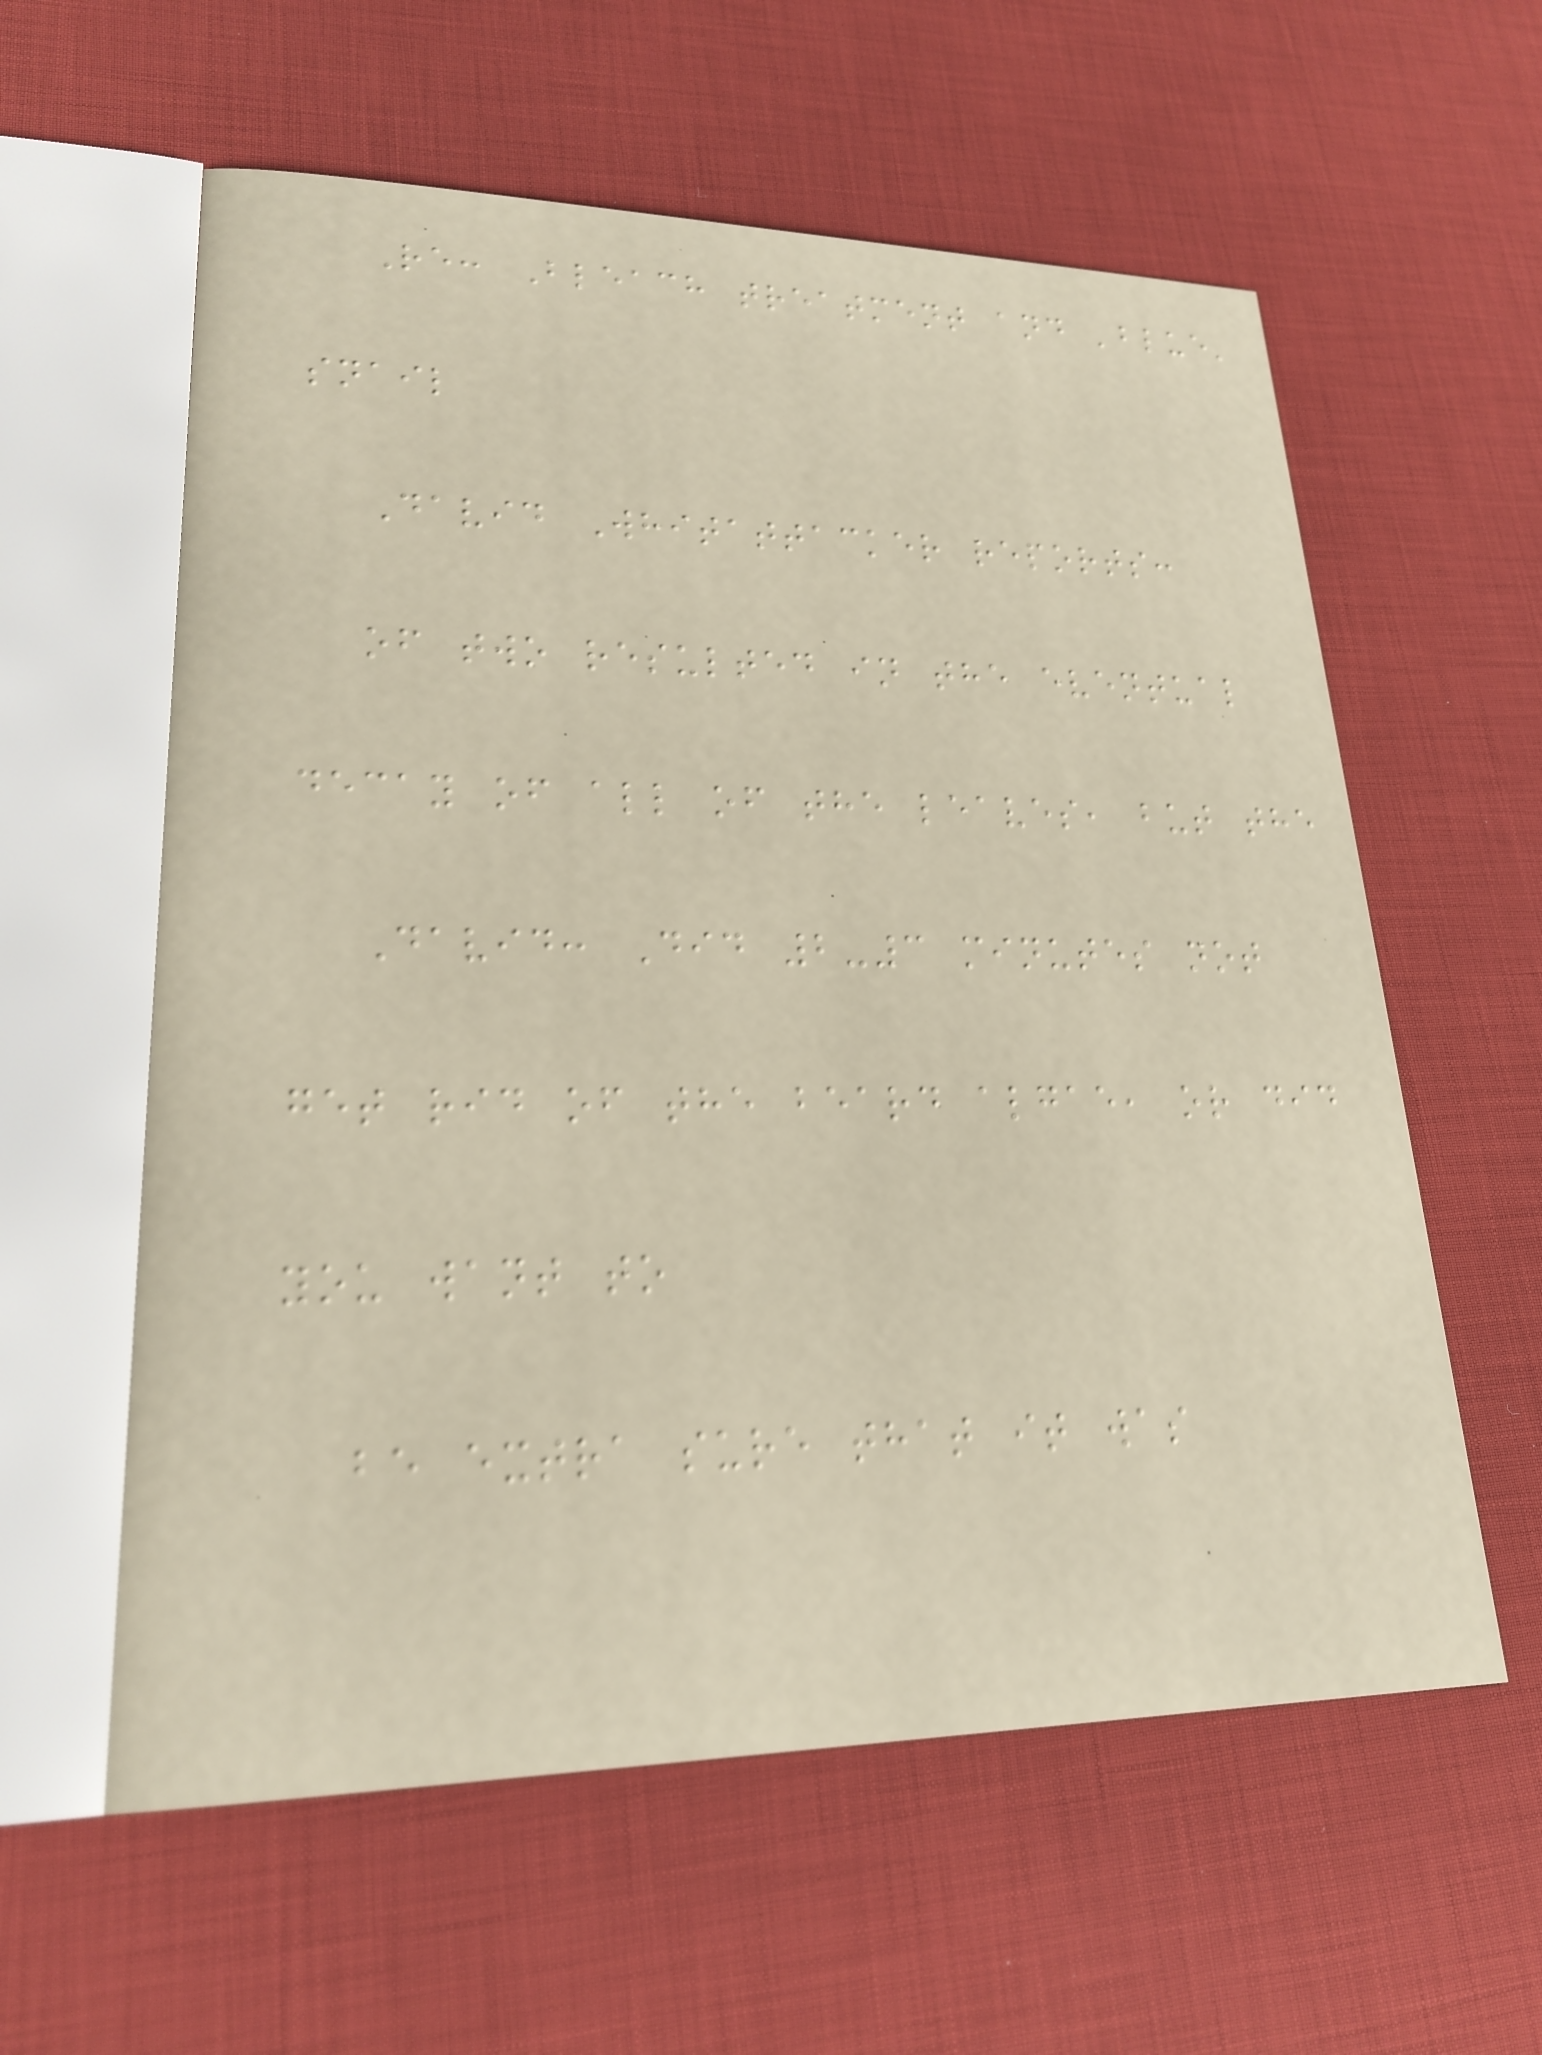Re: Bleach treatment and 'blue'
snail
David Whitattacker reports:
of two resulted in the eventual
decay of all of the leaves, but the
David: Did 2-3 minutes not
get rid of the beard algae, or did
you want to
be extra sure that it was
